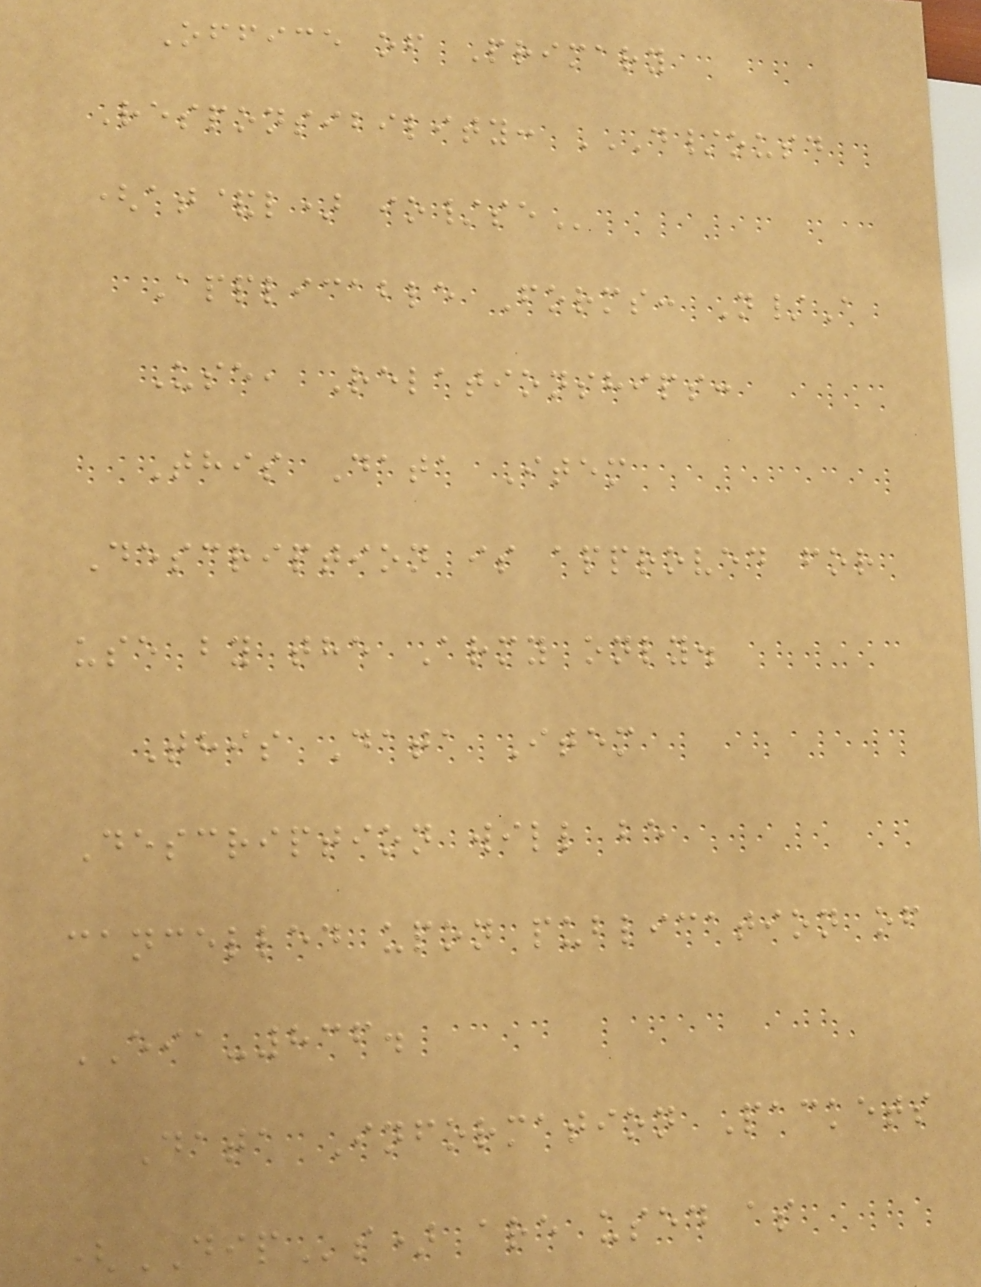Office of Primary
Responsibility: D/OUSD
(AT&L) IO/SE
Applicable Forms: N/A
Use, Relationships:
This Data Item
Description is approved for
use by the Army only.
This Data Item
Description will be
cancelled upon publication of
EIA-836.
Data Information Packets
(DIPs) are used as
